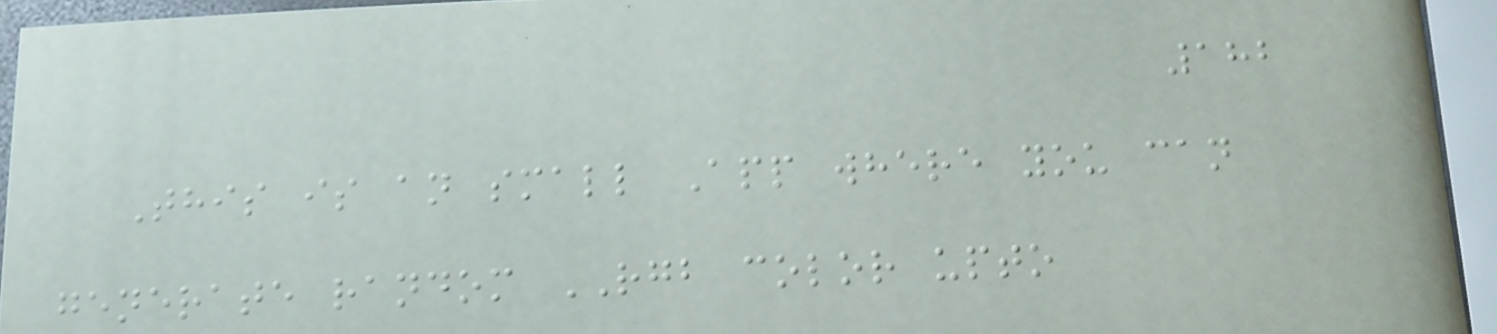182
This is an small App where you can
generate random RGB color upto
